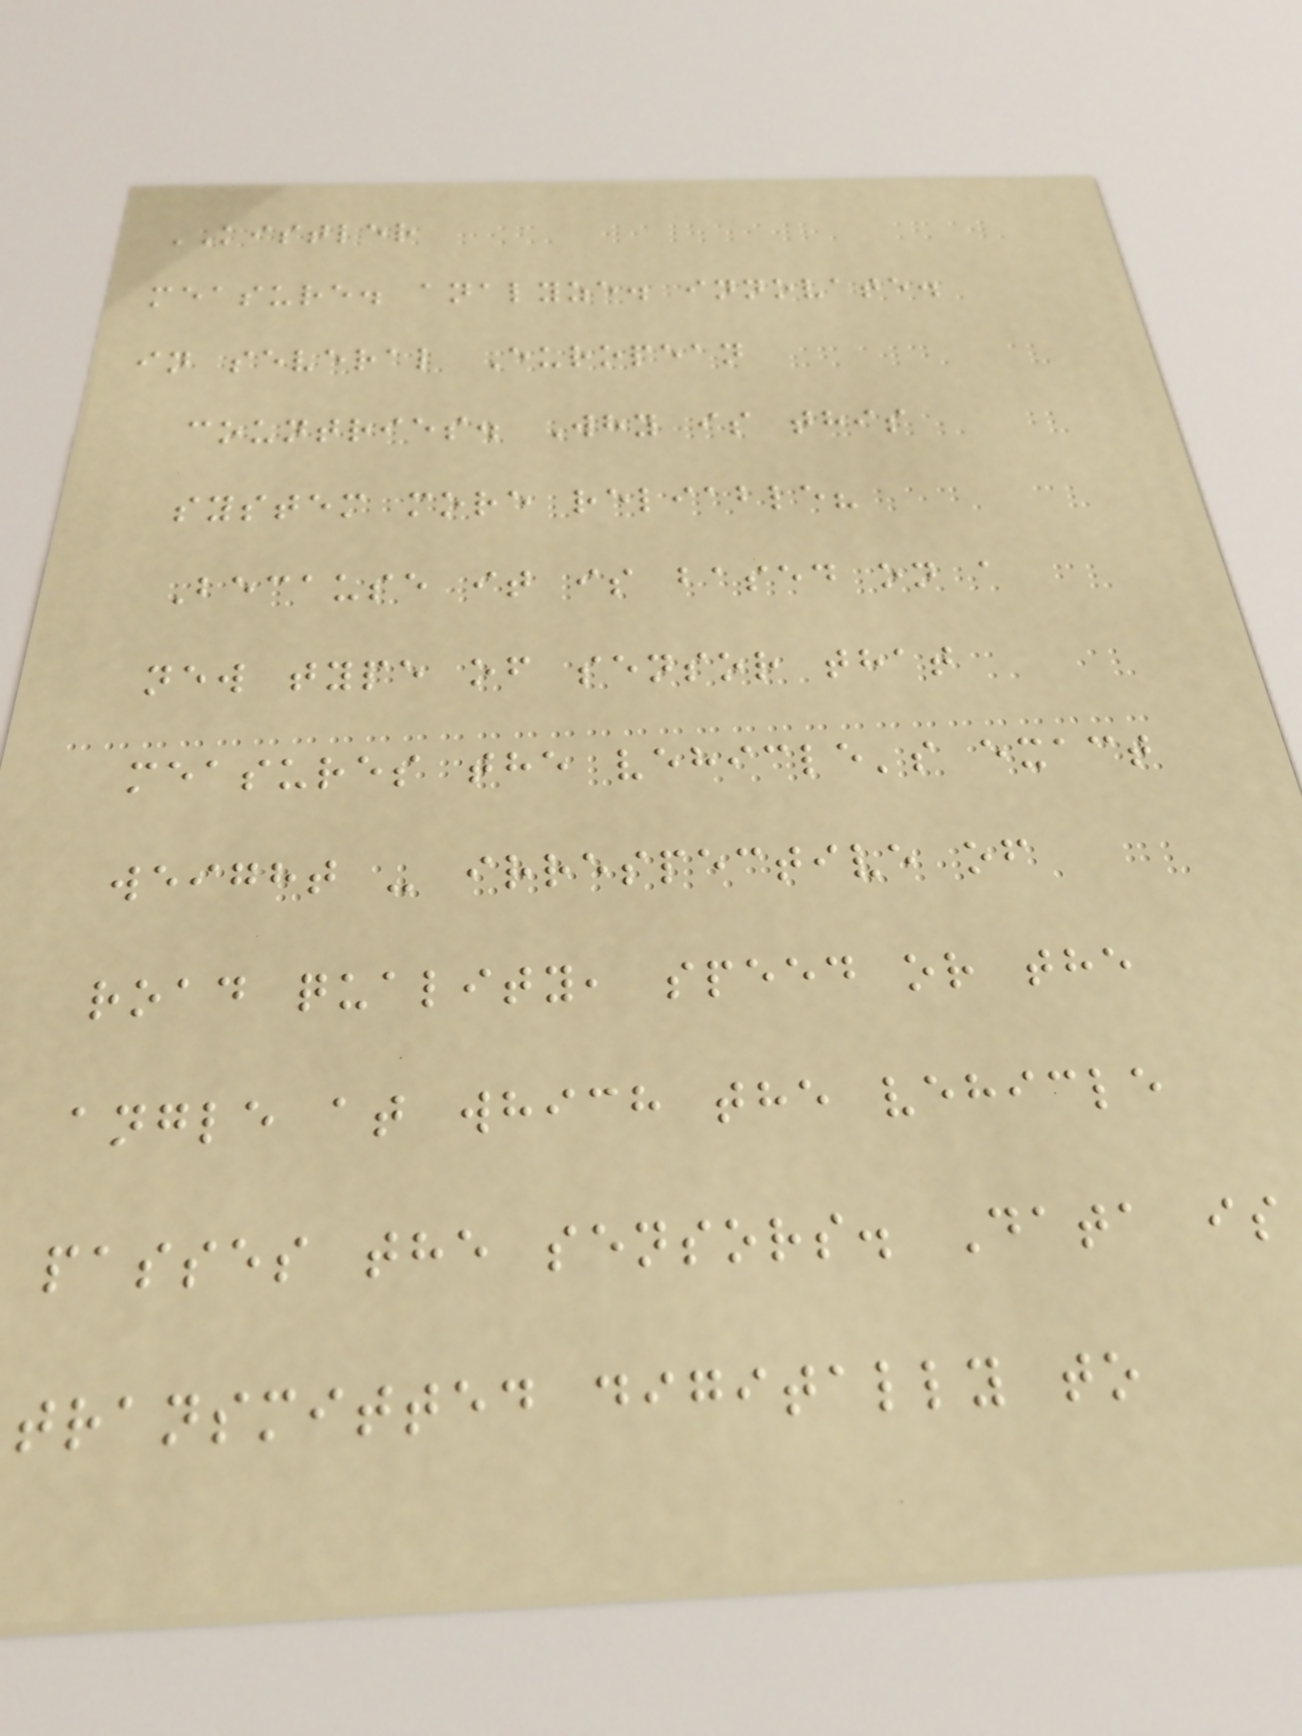KISTLER
measure. analyze. innovate.
in several European
countries. Why is this
system more reliable?
Because it is based on a
new type of sensor that
measures the vehicle's exact
weight - irrespective of
road quality, speed or the
angle at which the vehicle
passes the sensors. Data is
transmitted digitally to
